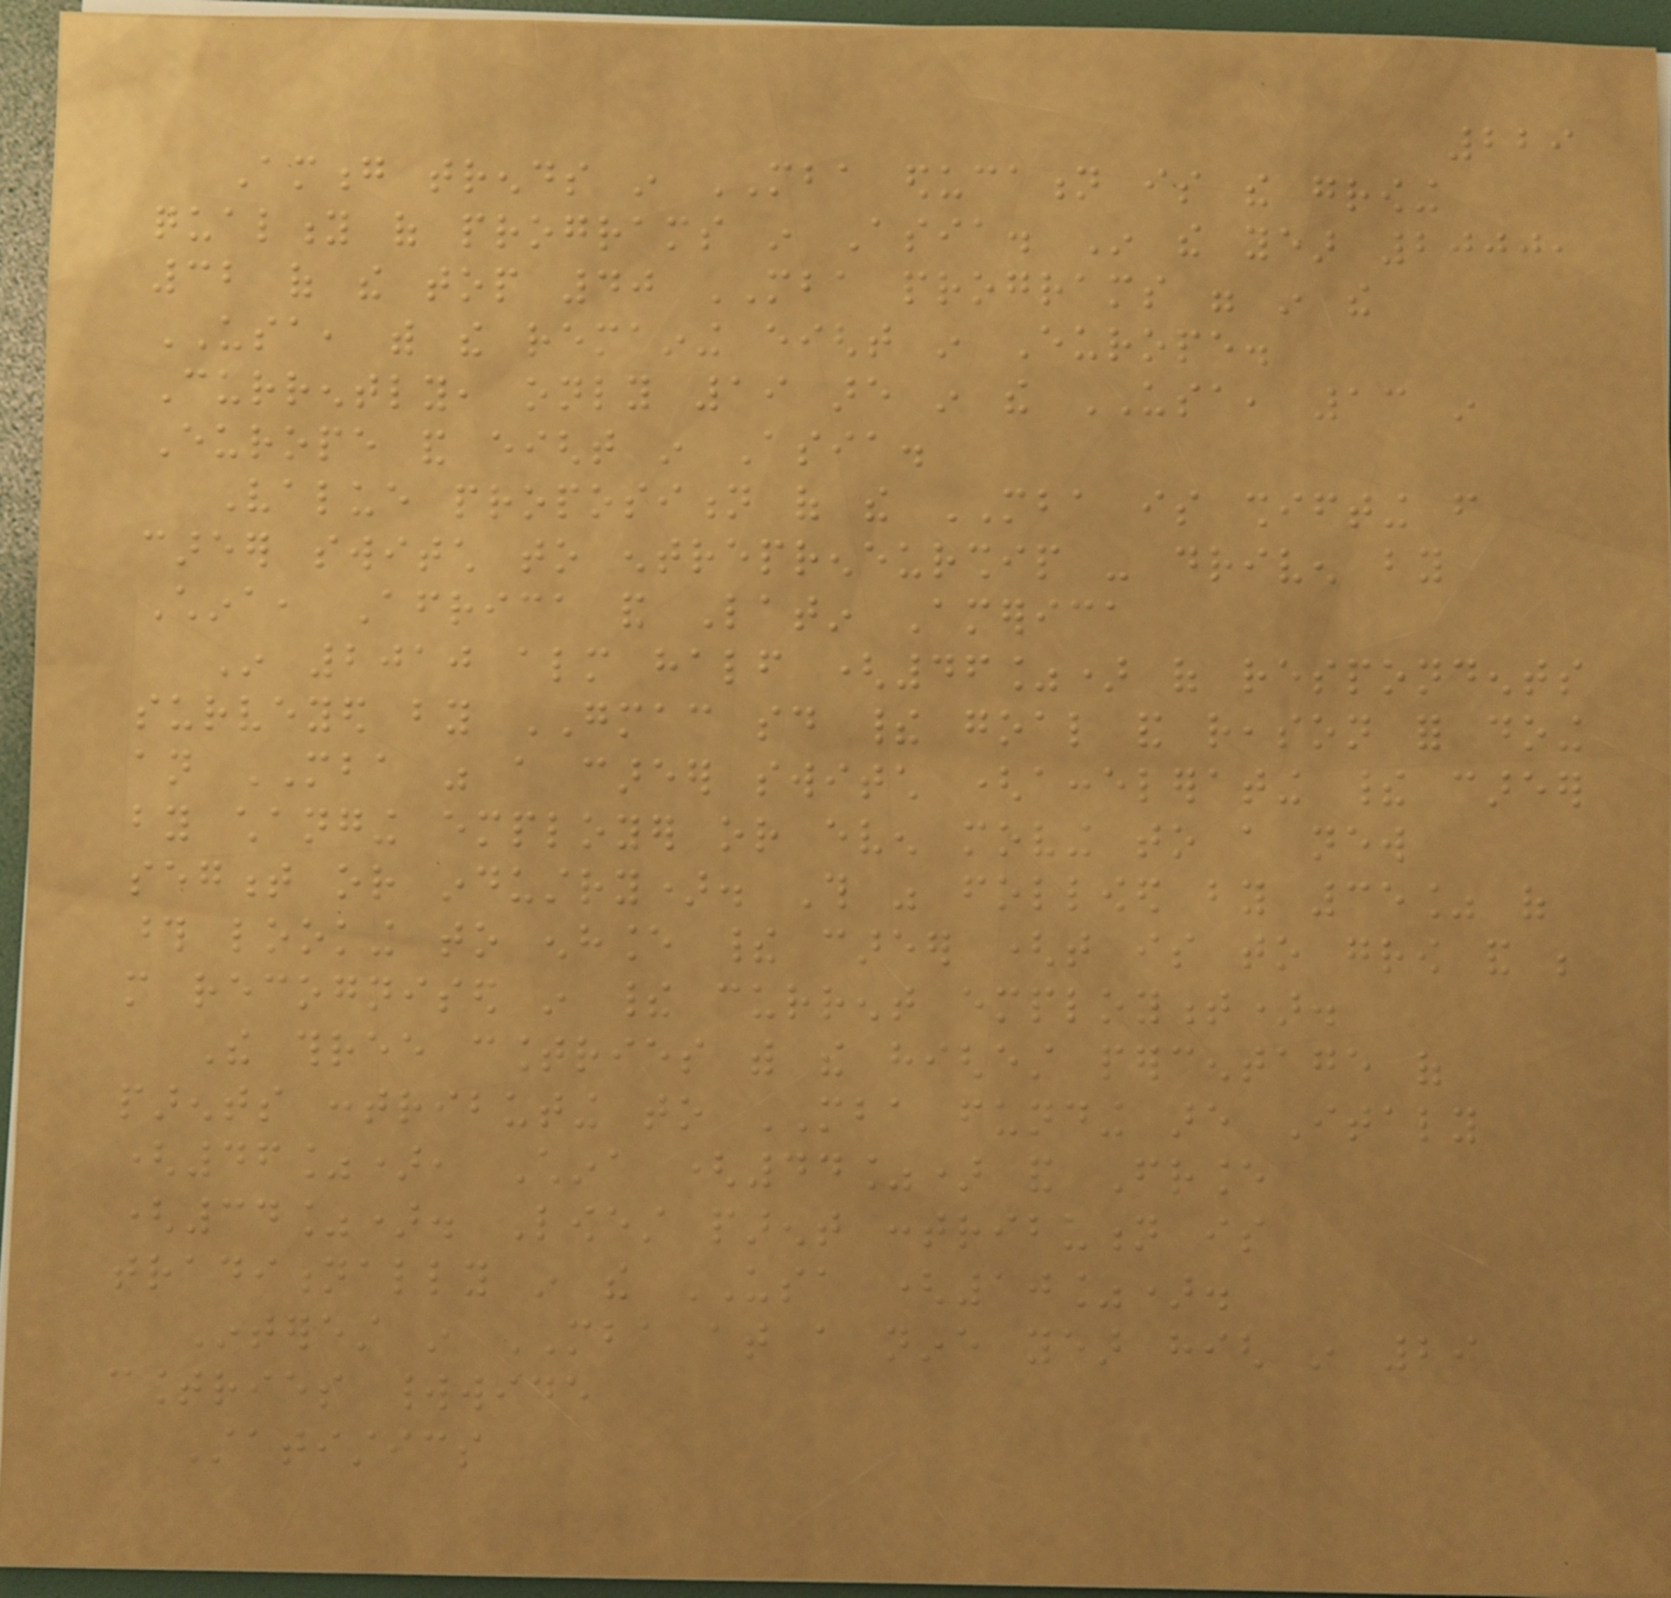229
Among trends in MBA education is the growing
quality of programs in Asia. In the year 2000,
32 of the top 40 MBA programs were in the
USA, with the remaining eight in Europe.
Currently, only 19 are in the USA, 13 in
Europe and eight in Asia.
Value proposition of the MBA is shifting from
career switch to entrepreneurship - driven by
China, Africa and Latin America
In 2010 almost half (46%) of respondents
surveyed by GMAC said their goal and reason for doing
an MBA was a career switch (accelerating their career
by changing employer or even moving to a new
segment or industry). This was followed by 35% of
those looking to enhance their career (that is to grow and be
more recognised in their current employment).
The three countries with the highest percentage of
parents contributing to MBA funding are Italy
(46%), China (44%) and France
(34%). Lowest parent contribution is
traditionally in the USA (10%).
Interest in MBA at a nine year high in 29
countries worldwide
Statistics
